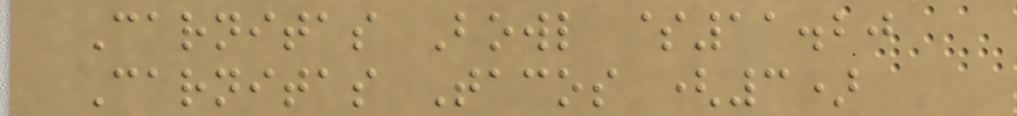Carnitas Bowl $11.20
Carnitas Tacos (3)
